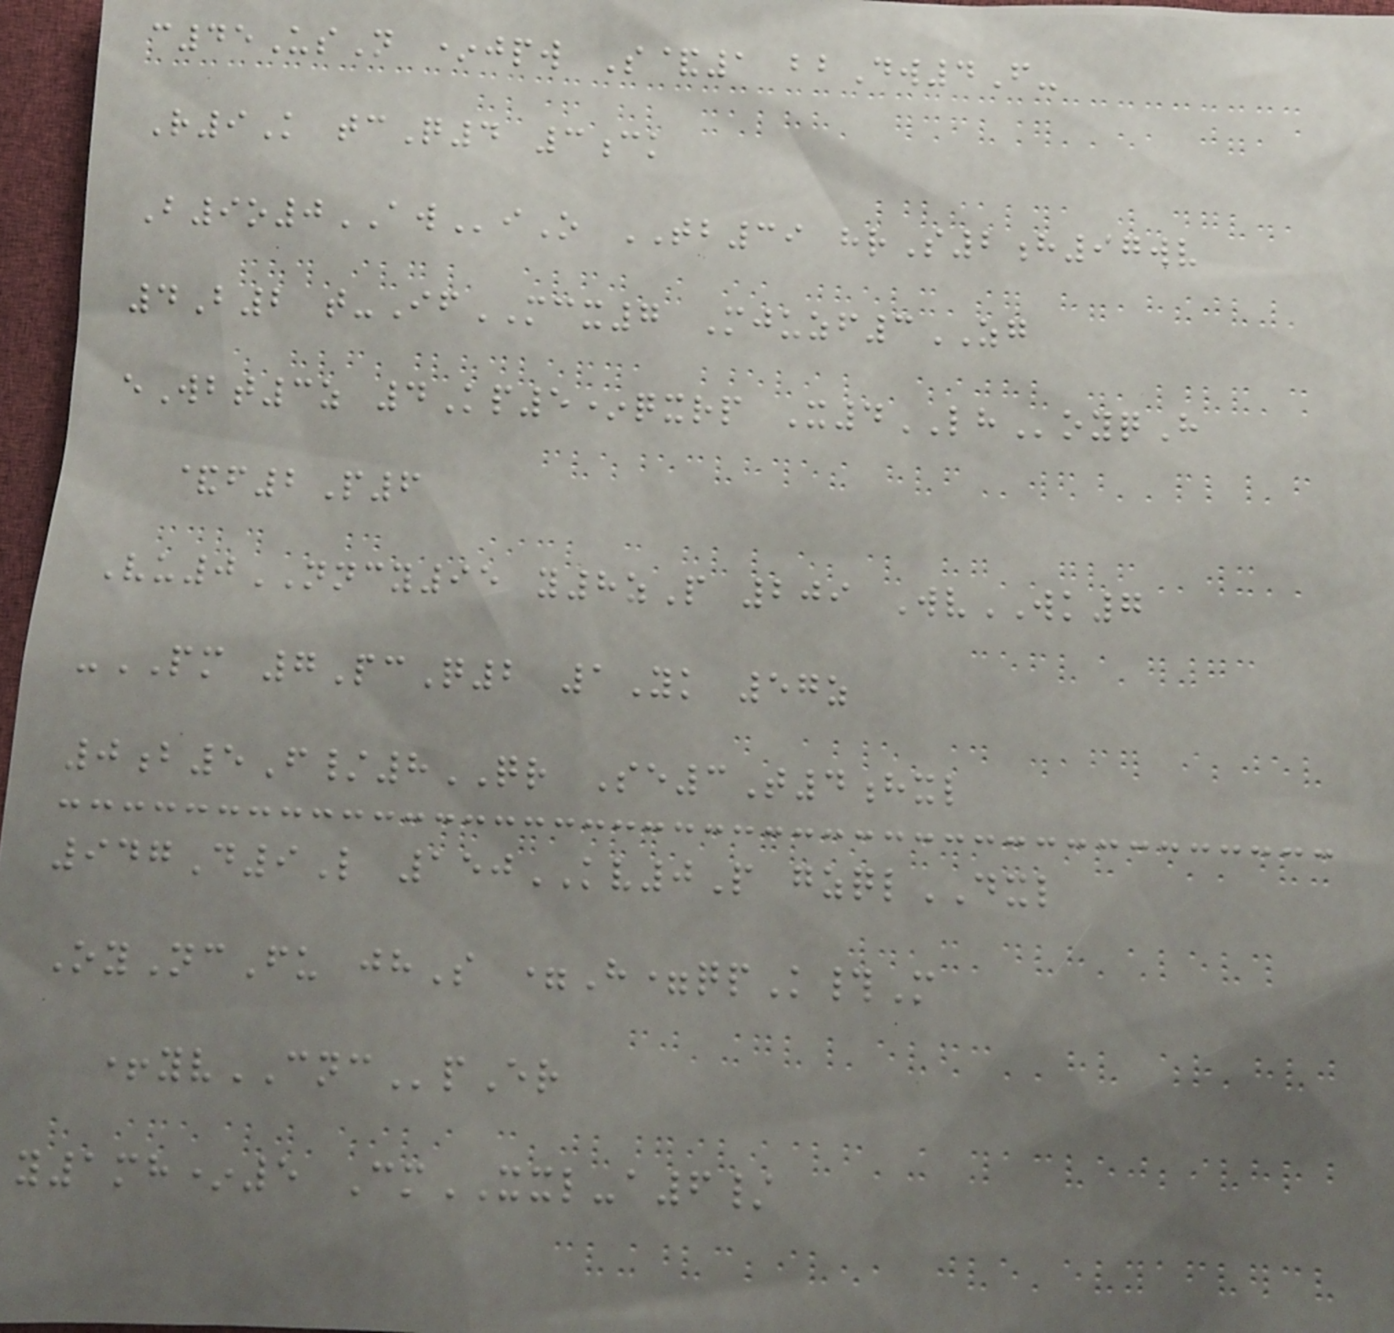c45UsN *jpw S&1 bbDw4F-
R9K tcQ4 3ck
B9o0AWiO TB39 hrS2h97wv
4B2 t-IfMCX7 Mjuzf3ZG
eWbt3z 4Kp5*qxrp X4LHoyqH
&f2P6
Vu0NNCY95 y8zP 209 WvWK7
-PM 7PcQ2 1Yk 57z
0b5F/8QR Se3T4hxl
947D9L 150KV0P gzqlDXL
OyNcFu jhS =H=qpK#M
+yvCNCpEr
y1mh*5 CmXXL-a6/
